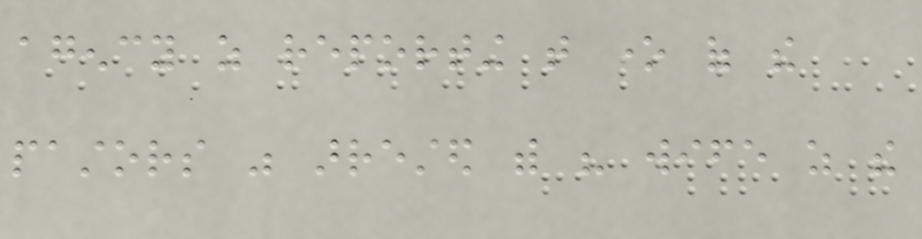agency as reporting that one of the
pastors was arrested with his wife as the
